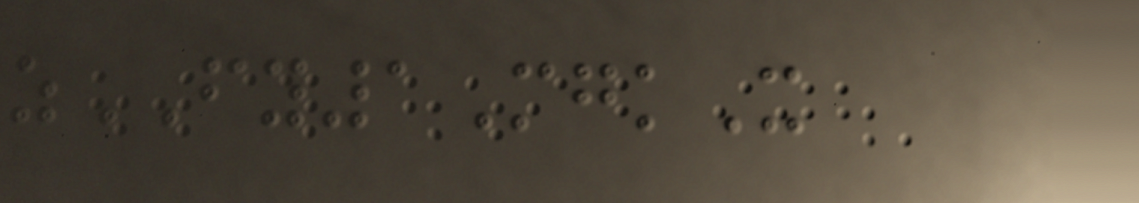zFY1MgkX
